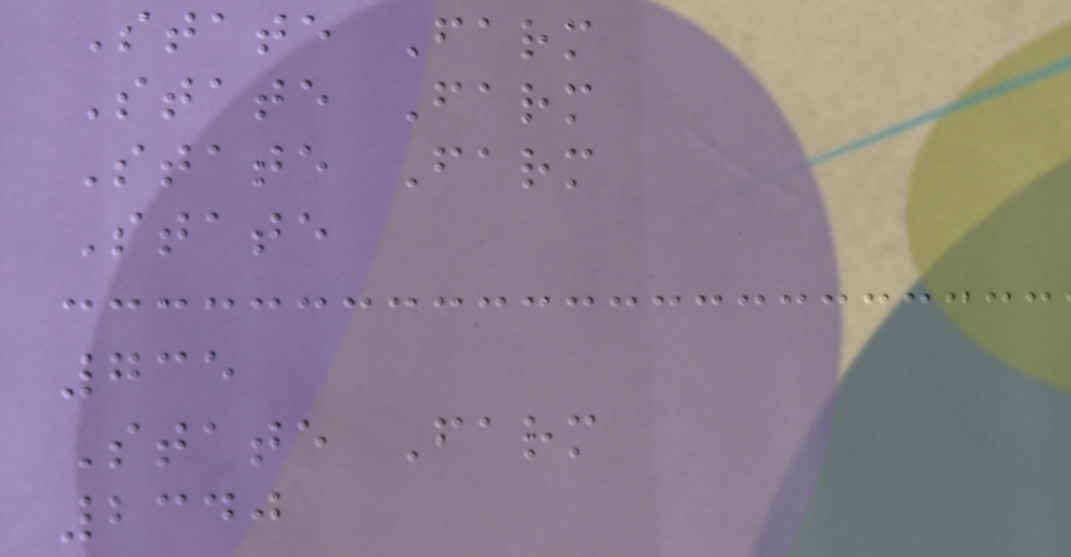State Farm
State Farm
State Farm
State
735
State Farm
2340
